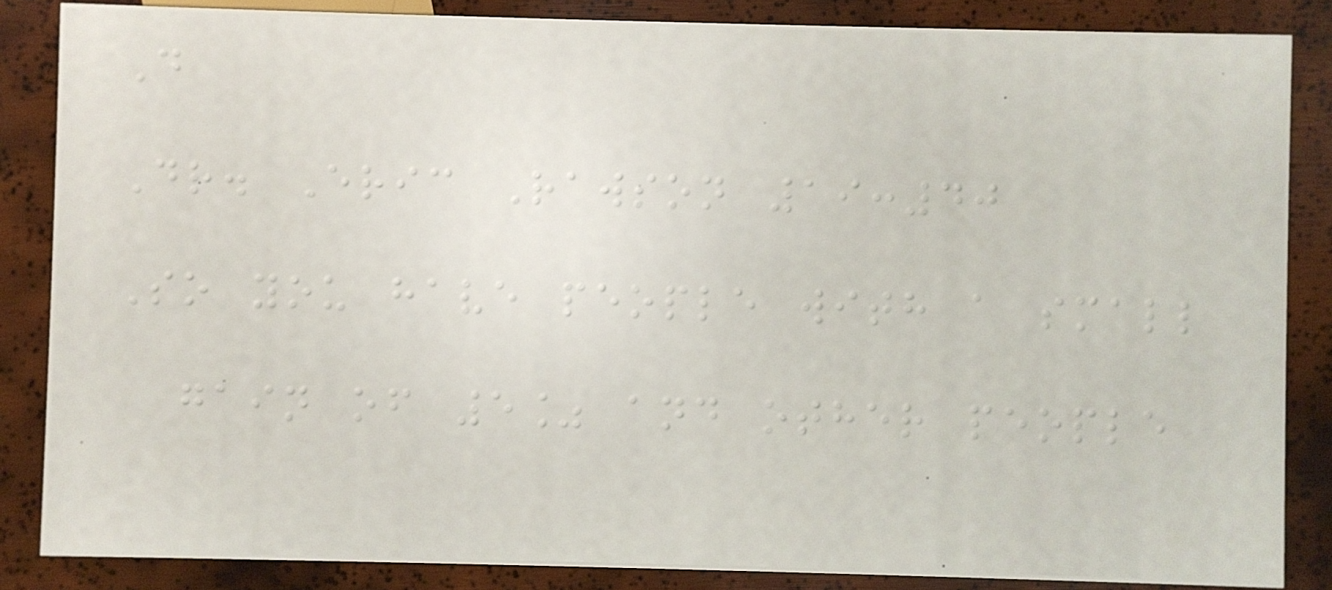D
Dr. Eric Rawson 19:40
So you have people with a small
gain of 5% and other people
